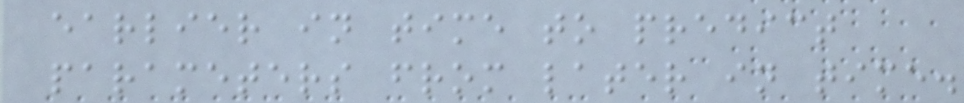earlier in time to predict
parameters from later in time.
